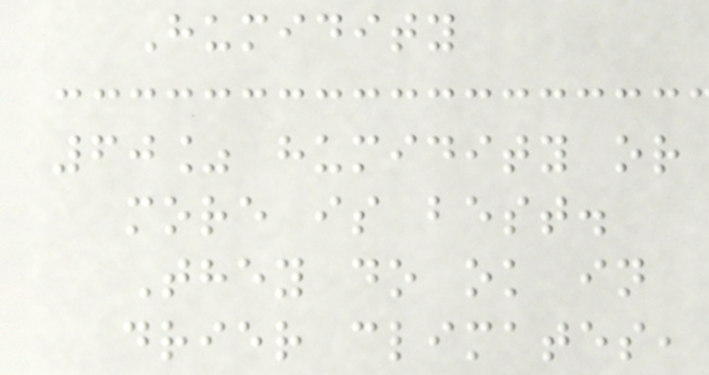Humidity
60% humidity or
more is best.
They do ok in
drier climates,
